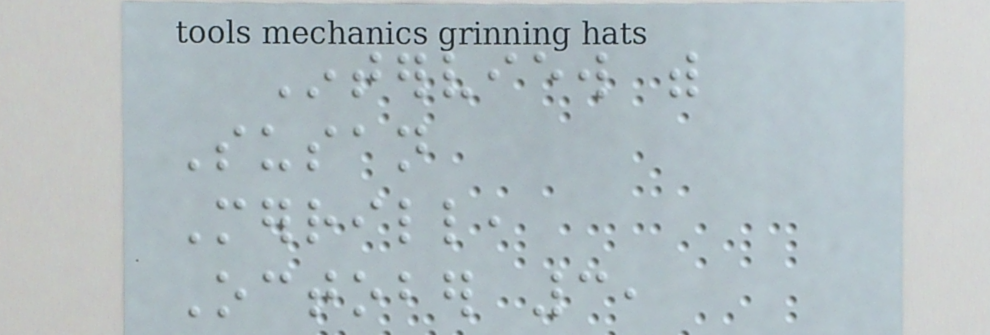Interview with
Susan
Merrill,
October 3,
